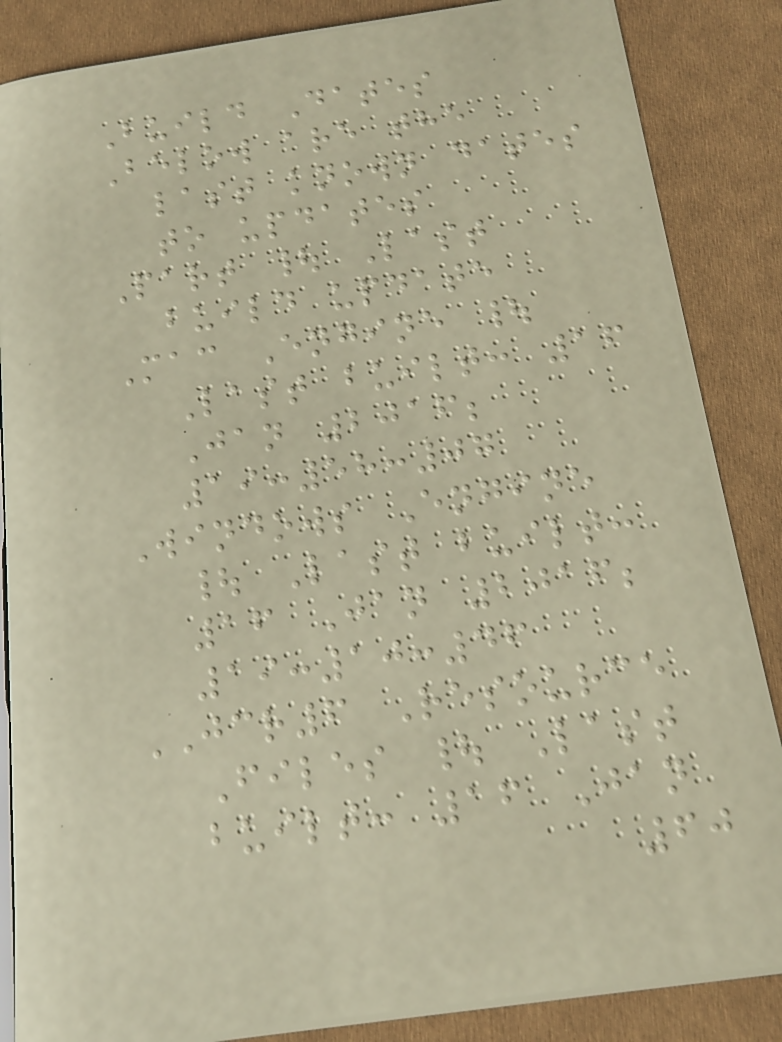Build Dates
Below are the
last known dates
to updates
Part | Last
build update
Mac Engine |
Last built: 16
Jan 2016;
19:58:07
Windows Engine
| Last built:
16 Jan 2016;
19:10:46
JCR6 Resource
Files | Last
built: 16 Jan
60
